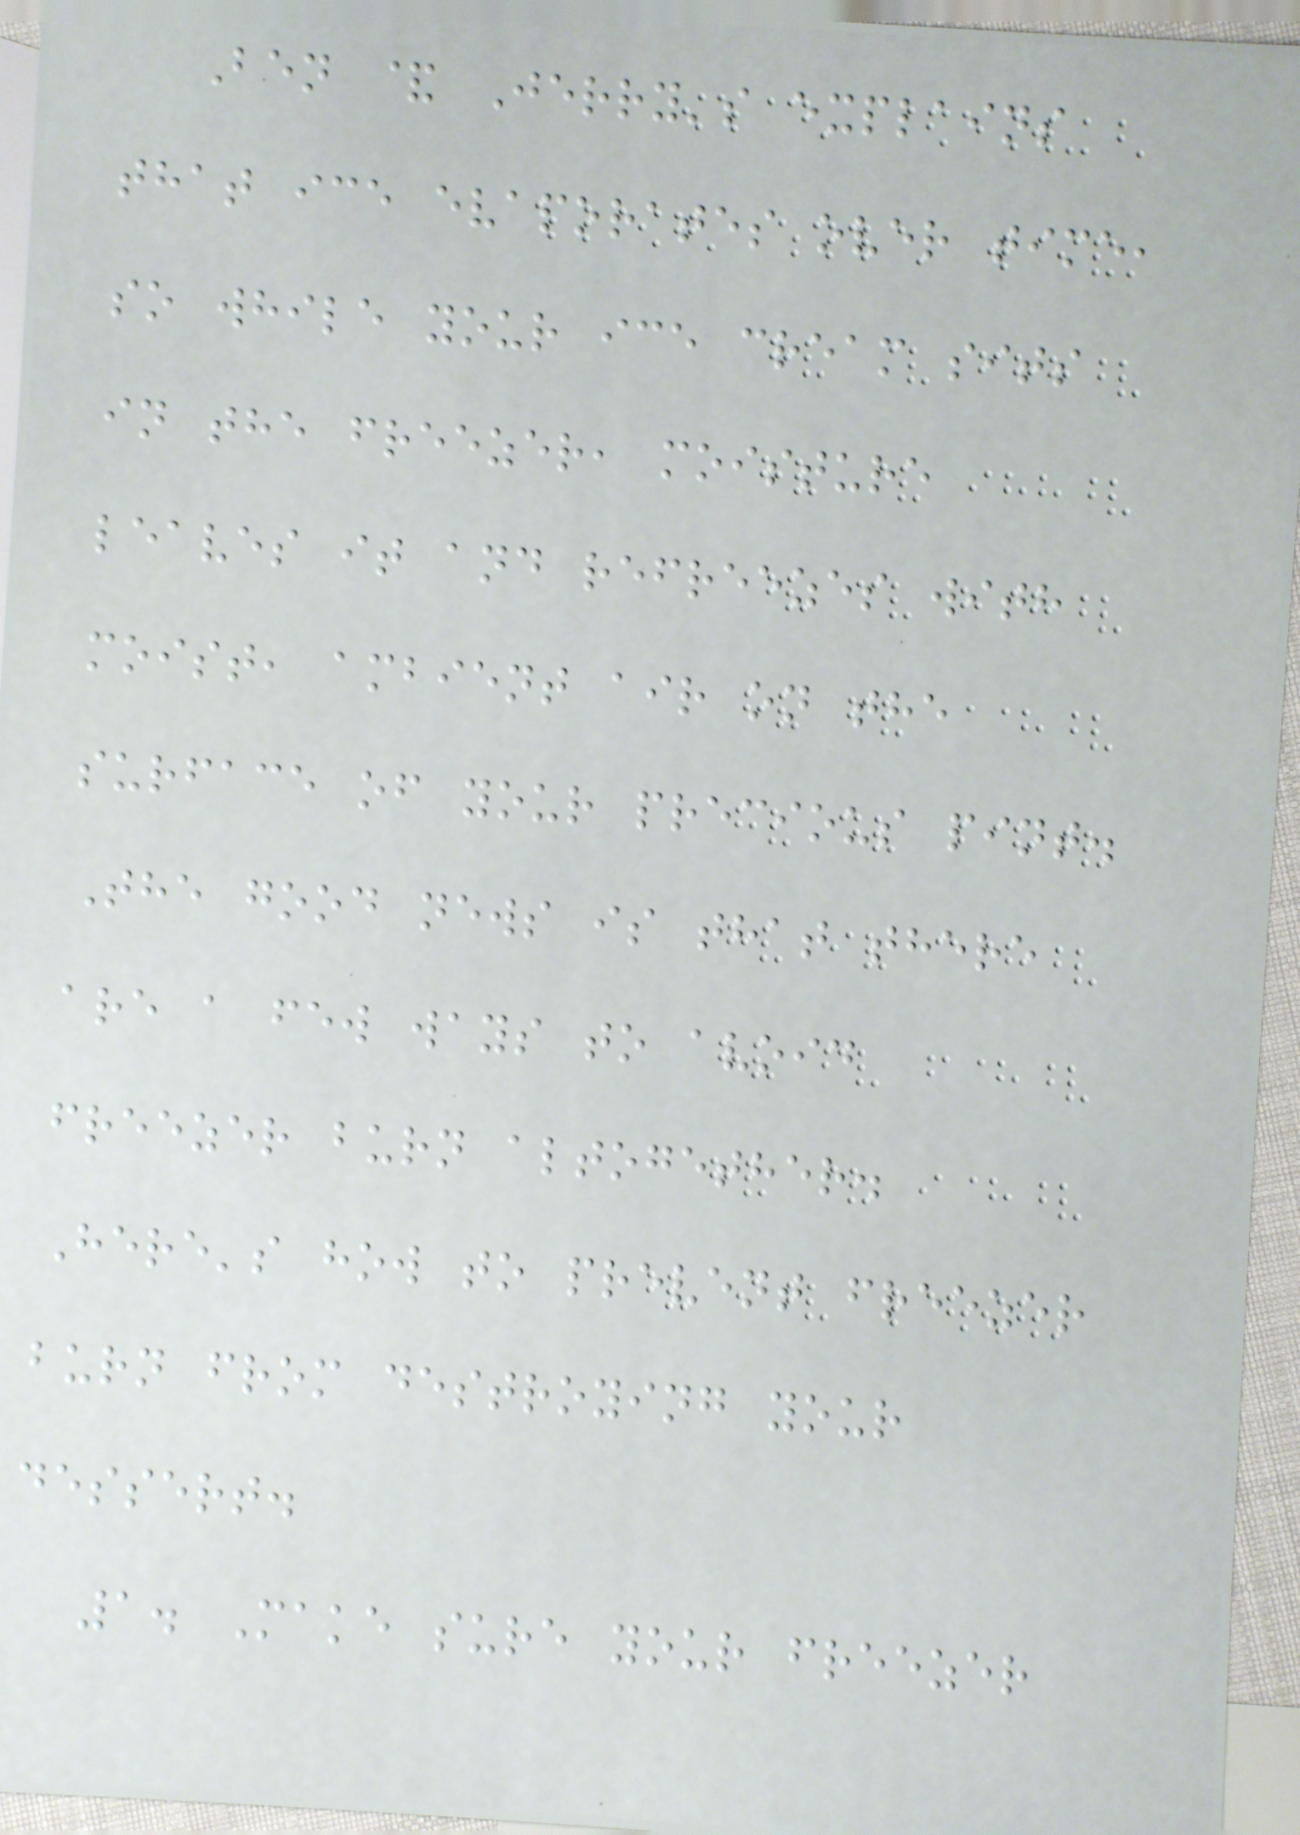Ben & Jerry's explains
that ice evaporates over time,
so while your ice cream sits
in the freezer, moisture
leaves it and refreezes with
moist, ambient air on the
surface of your precious pint.
The good news is that there
are a few ways to avoid
freezer burn altogether.
Here's how to prevent freezer
burn from destroying your
dessert.
1. Make sure your freezer
